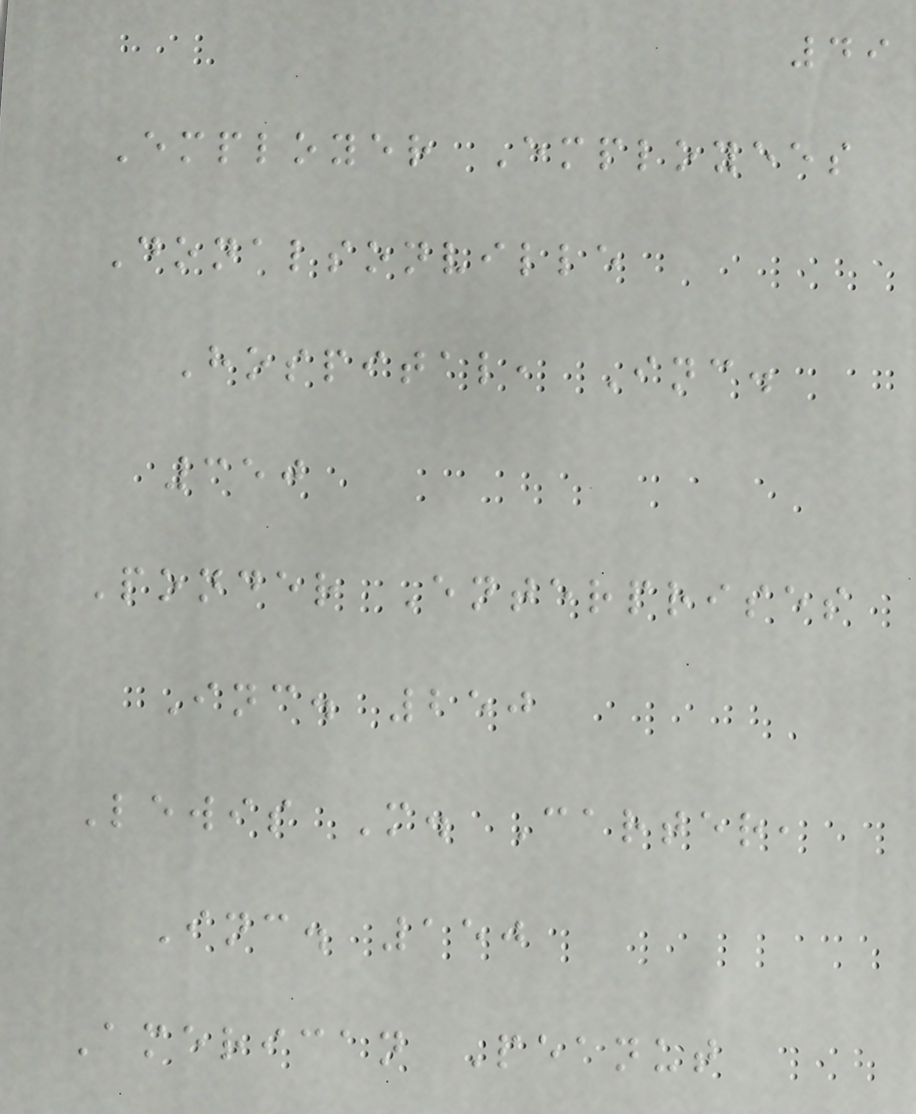49
Employer Employees
Donalsonville
Hospital, Inc.
350
Ponder Enterprises
Inc. 250
Lewis M. Carter,
Inc. 150
American Peanut
